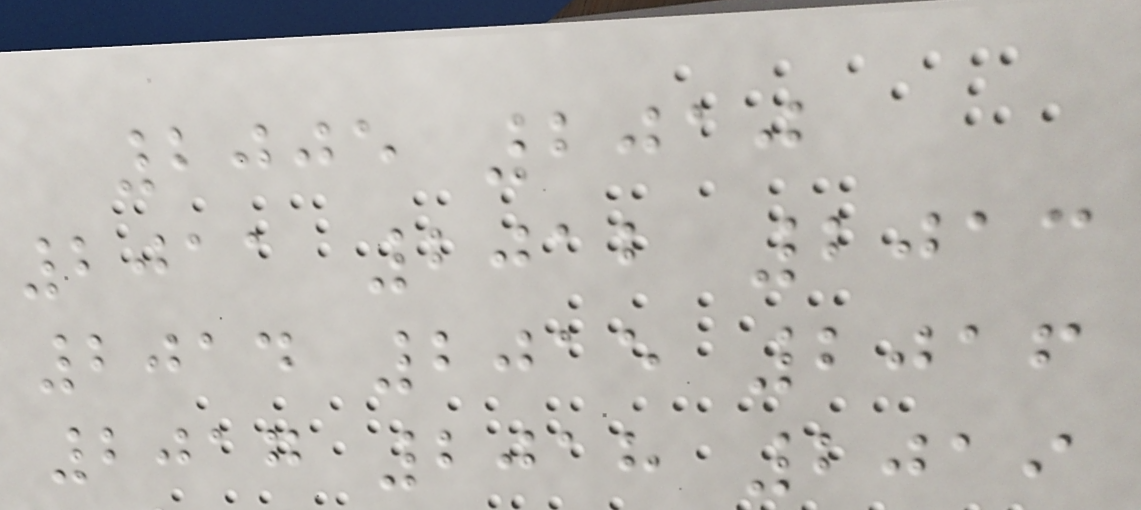2005 2010
2011 2012 2013
2014 2015 2016
2017 2018 2019
